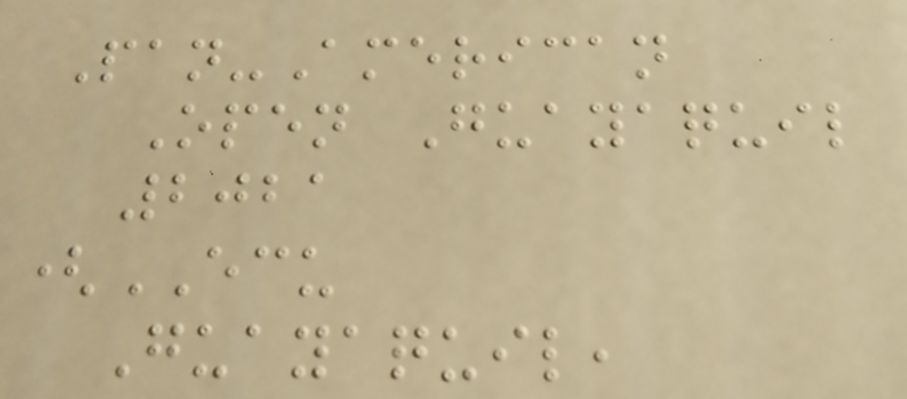Pan-American
Open Guayaquil
2021
(ECU
Guayaquil,
